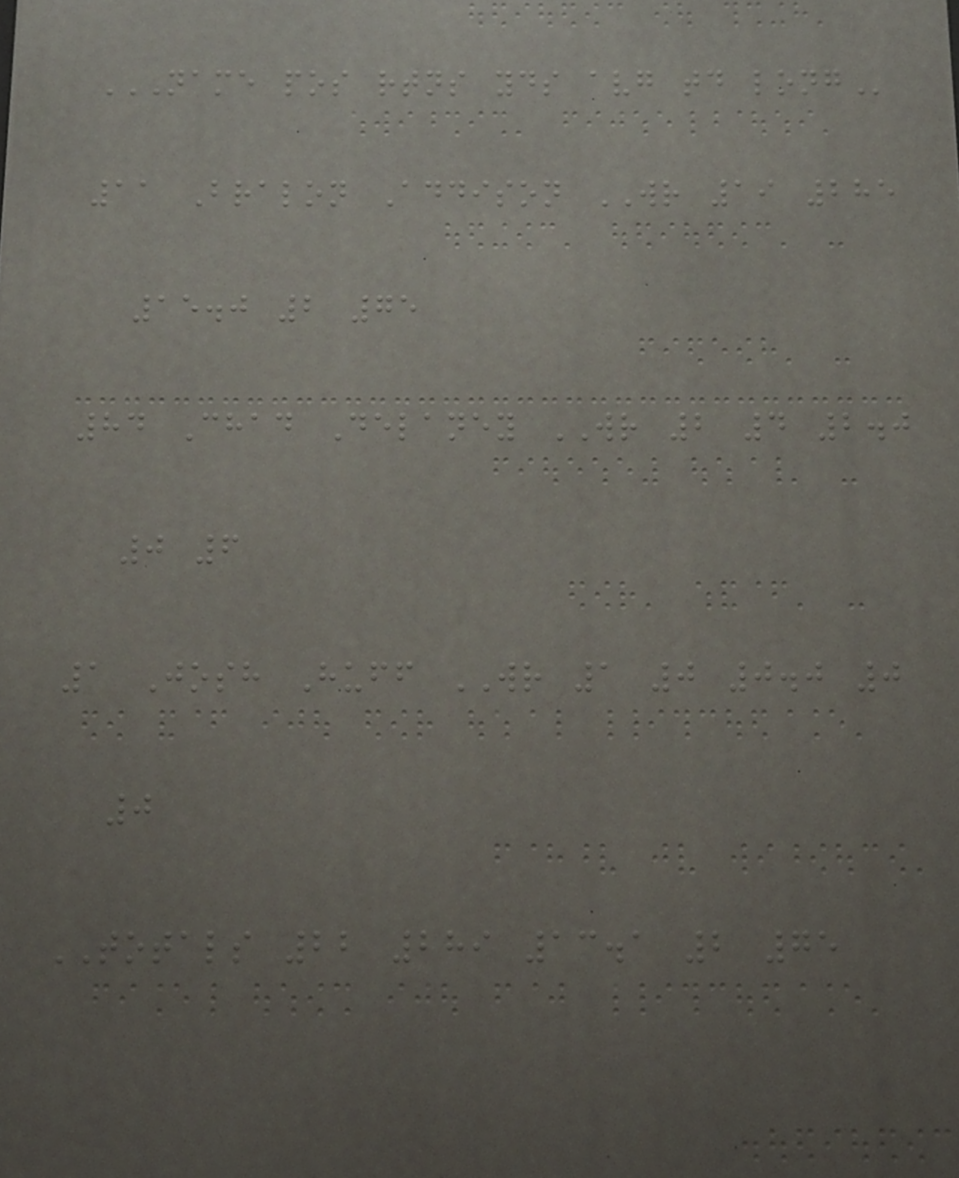NAME POS RTNS YDS AVG TD LONG
11 Bralon Addison WR 19 285
15.0 2 75
84 Chad Delaney WR 2 4 2.0
0 6
1 Josh Huff WR 1 0 0.0 0
0
TOTALS 22 289 13.1 2 75
